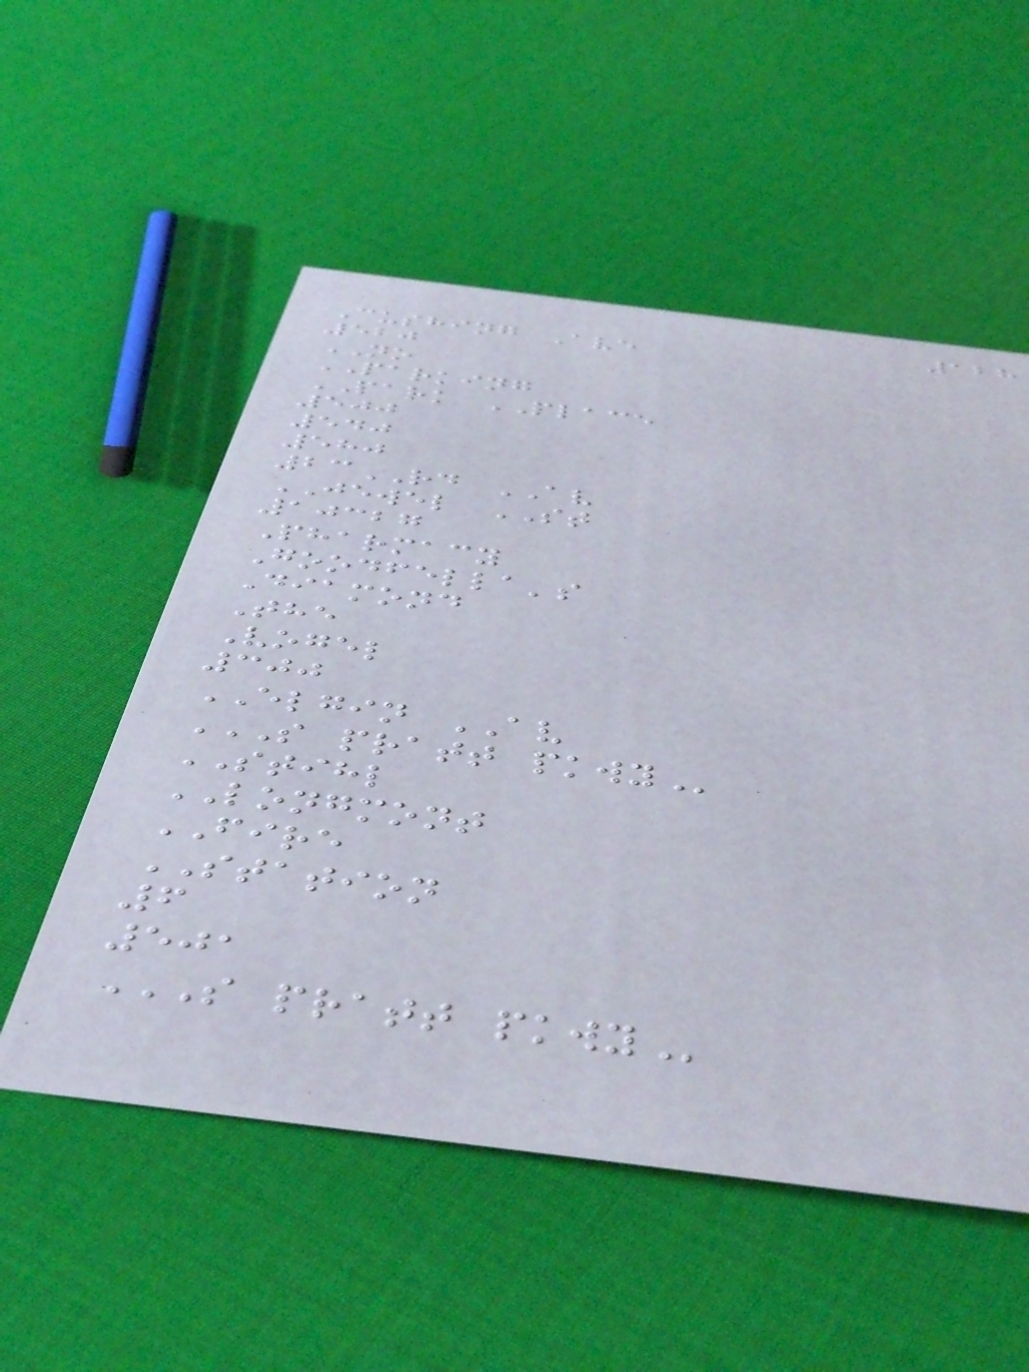128
Cushing Ave
520
NO
PARKING
PARK PLACE
500
540
580
23RD AV
JEWEL ST
10327
Pharmacy
Goodfella's
Diamond
The
Vogel
300
ELGIN AV
S PRATT PKWY
STIHL
LONGMONT
FIRE
STATION
6
501
S PRATT PKWY
